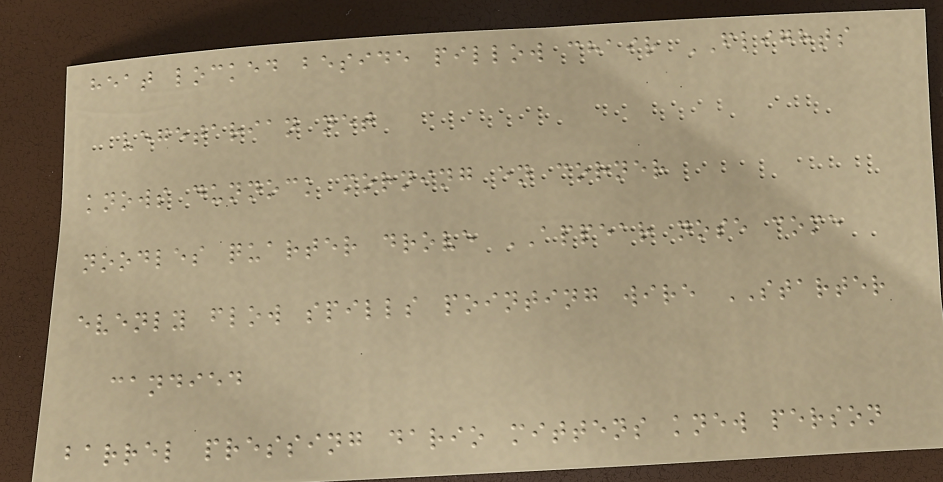heat locked beside pillow chair FLIGHTS
vegetarian net
knows dunnock morning en corner
noodles quarter drove APPEAR nose come
evenly flow spills pointing wire STARTER
candied
barrel pressing dario mittens knew person
